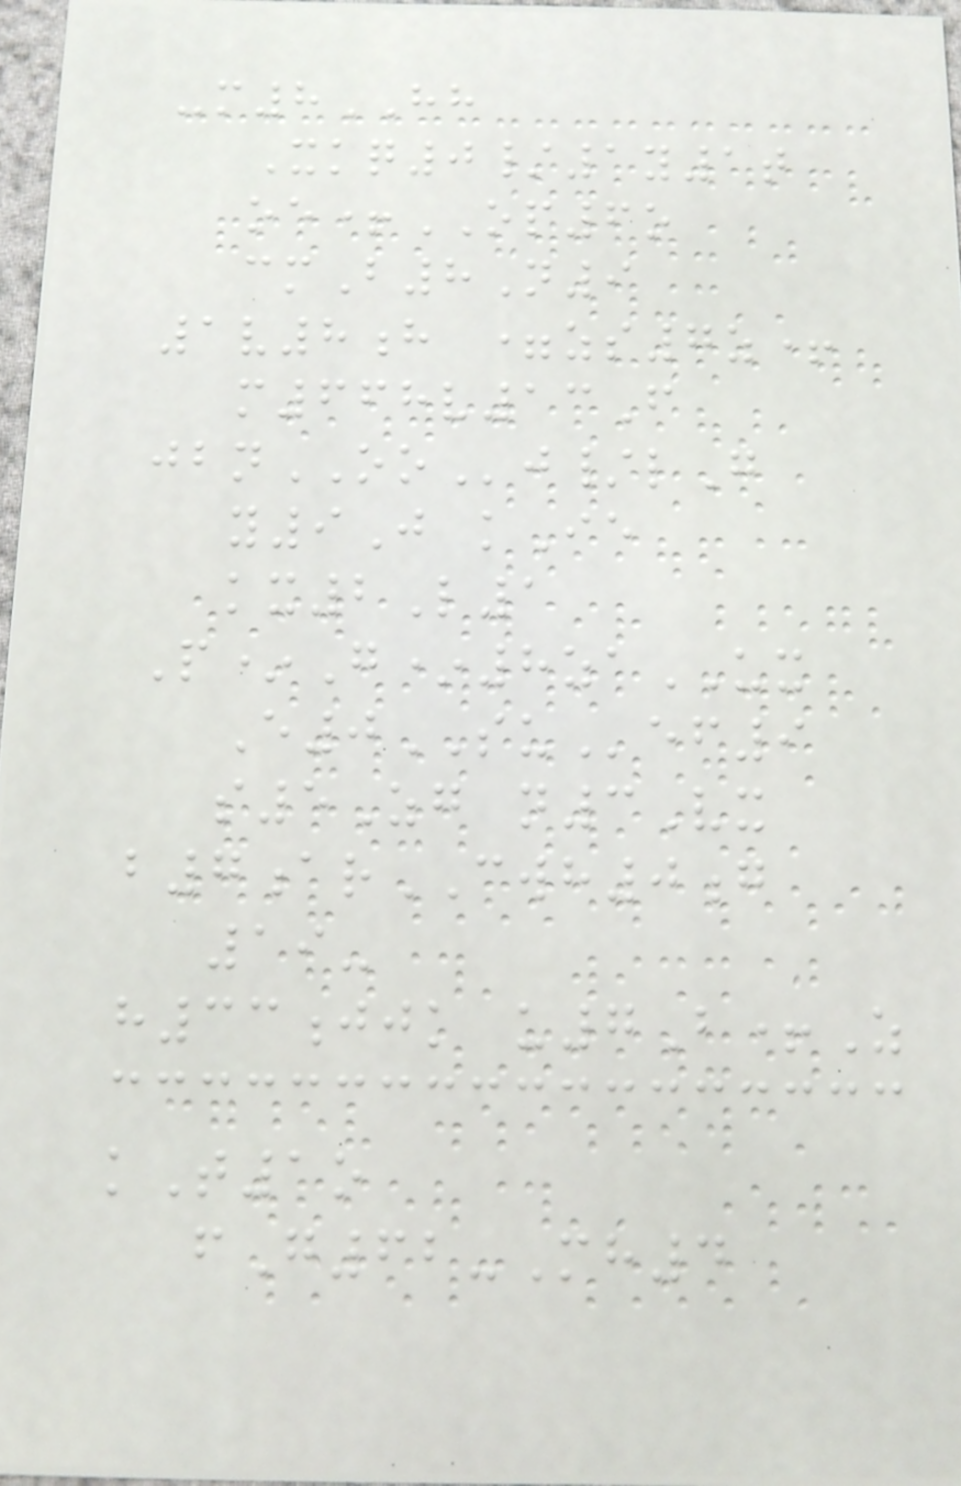-m8HH
Xkq0/1y1t
oe+OP6o
cmB8N9
1v8h =zs7z+
m668v13F
jbnOOj/lG
y9J kIe
kx2L1
P*G*8zaUX
E0SUef9
s5Zg n3Vx
b7arCWH0g
19-
h33jjk u7B+Z
kT1o
fG62-Mh4
